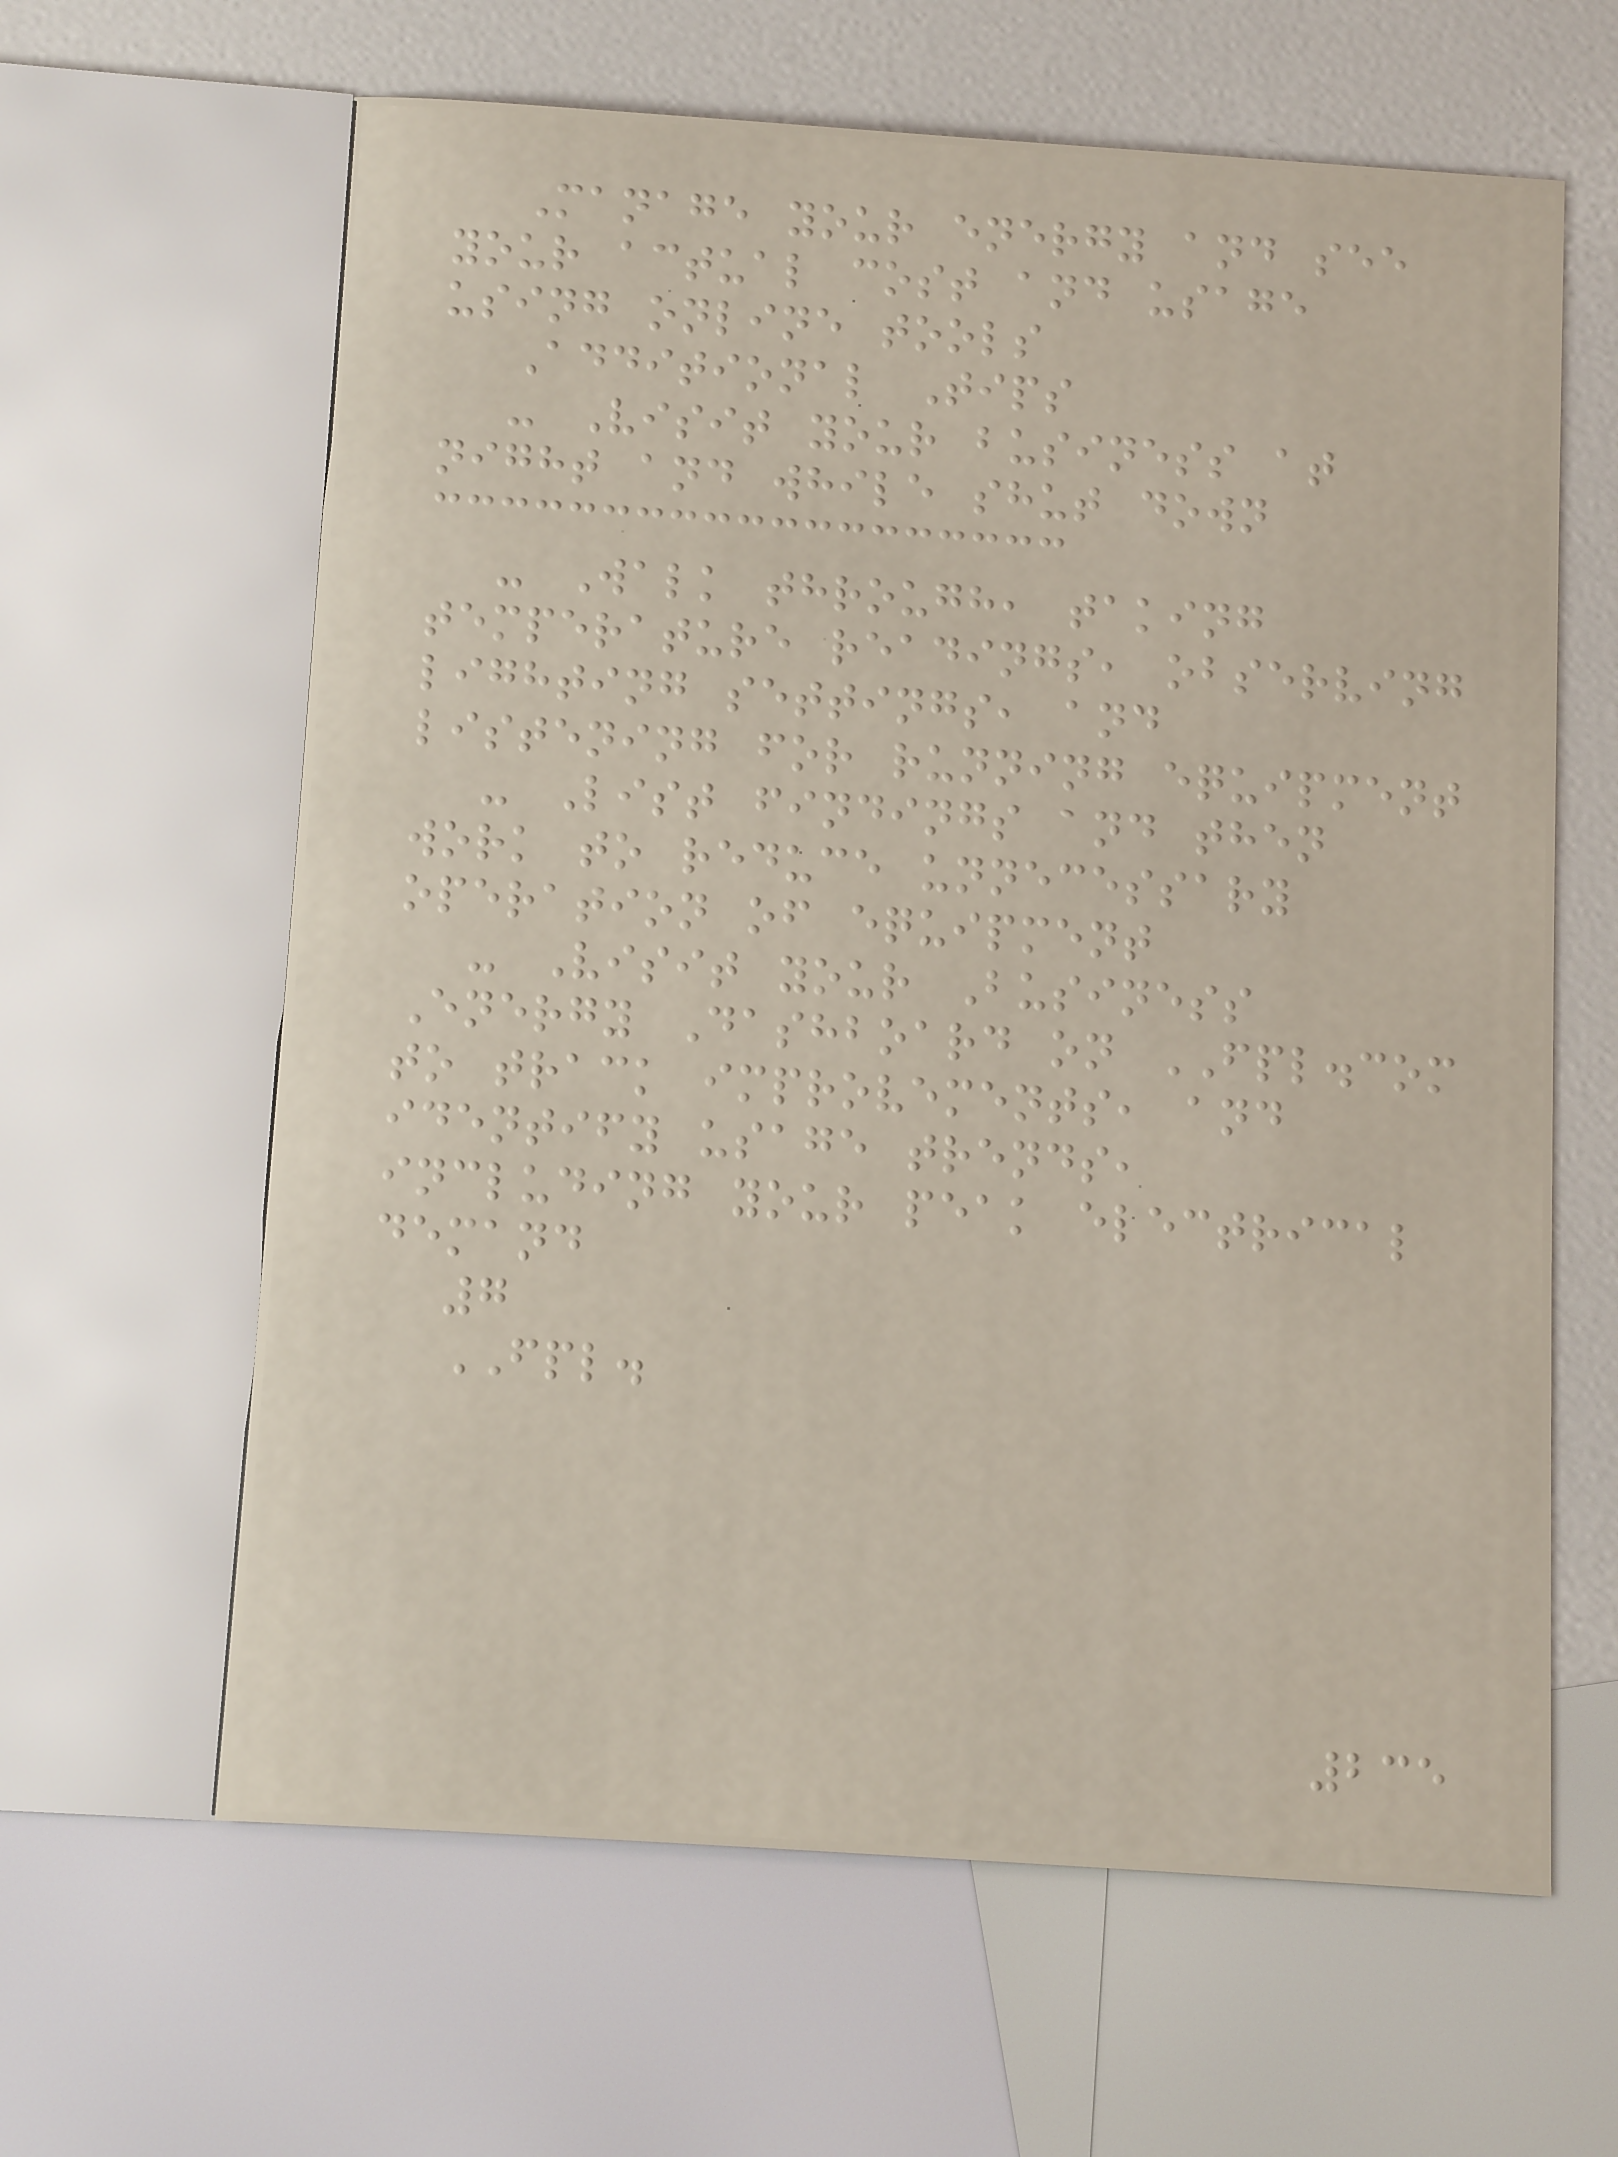Manage your energy and see
your actual cost and usage
using online tools
Additional Tips
- Visit your business at
night and while shut down
- Walk through, taking
temperature readings, observing
lighting settings, and
listening for running equipment
- List findings and then
work to reduce unnecessary
operation of equipment
- Visit your Business
Energy Dashboard on FPL.com
to track improvements, and
identify usage trends,
including your peak electrical
demand
7
FPL.
235
